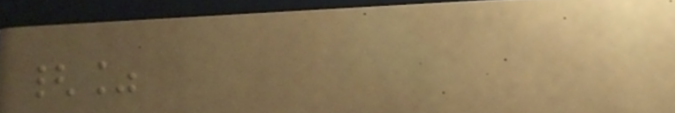{%
